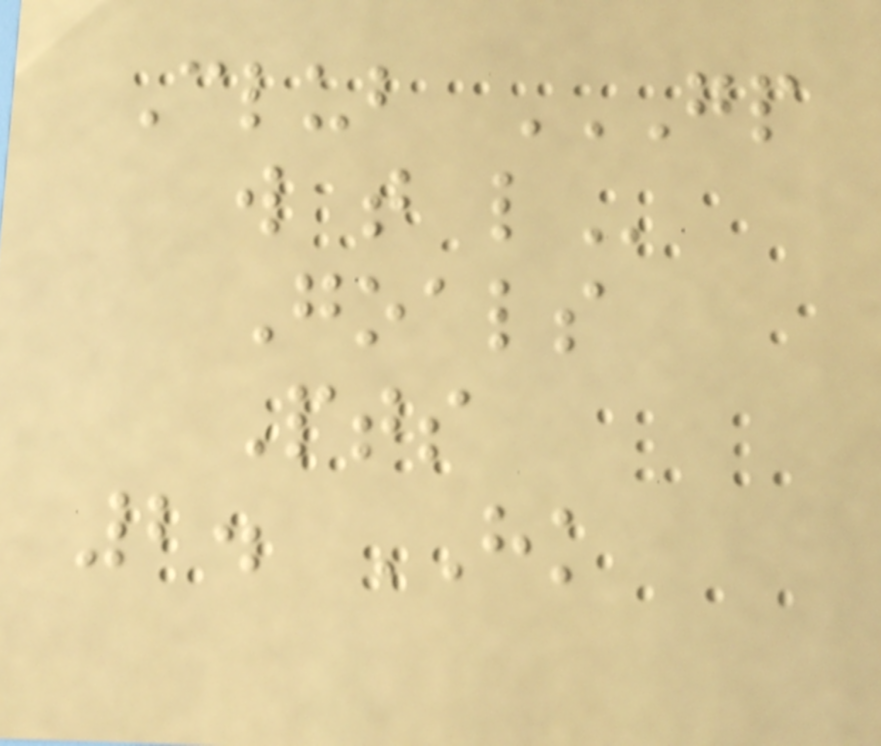Club GP
W T L
Goals
Pts
2. HK
